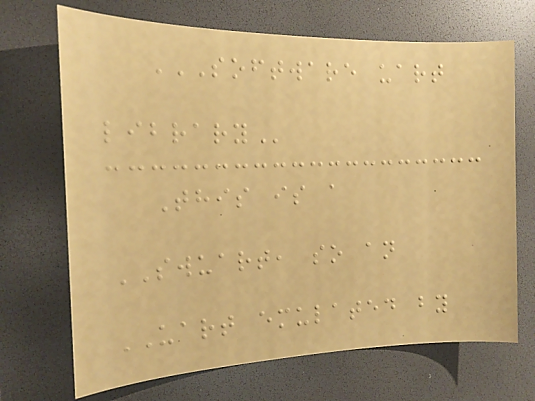SOFTWARE UART
LIBRARY
This is a
SWUART, so an
UART emulated by
